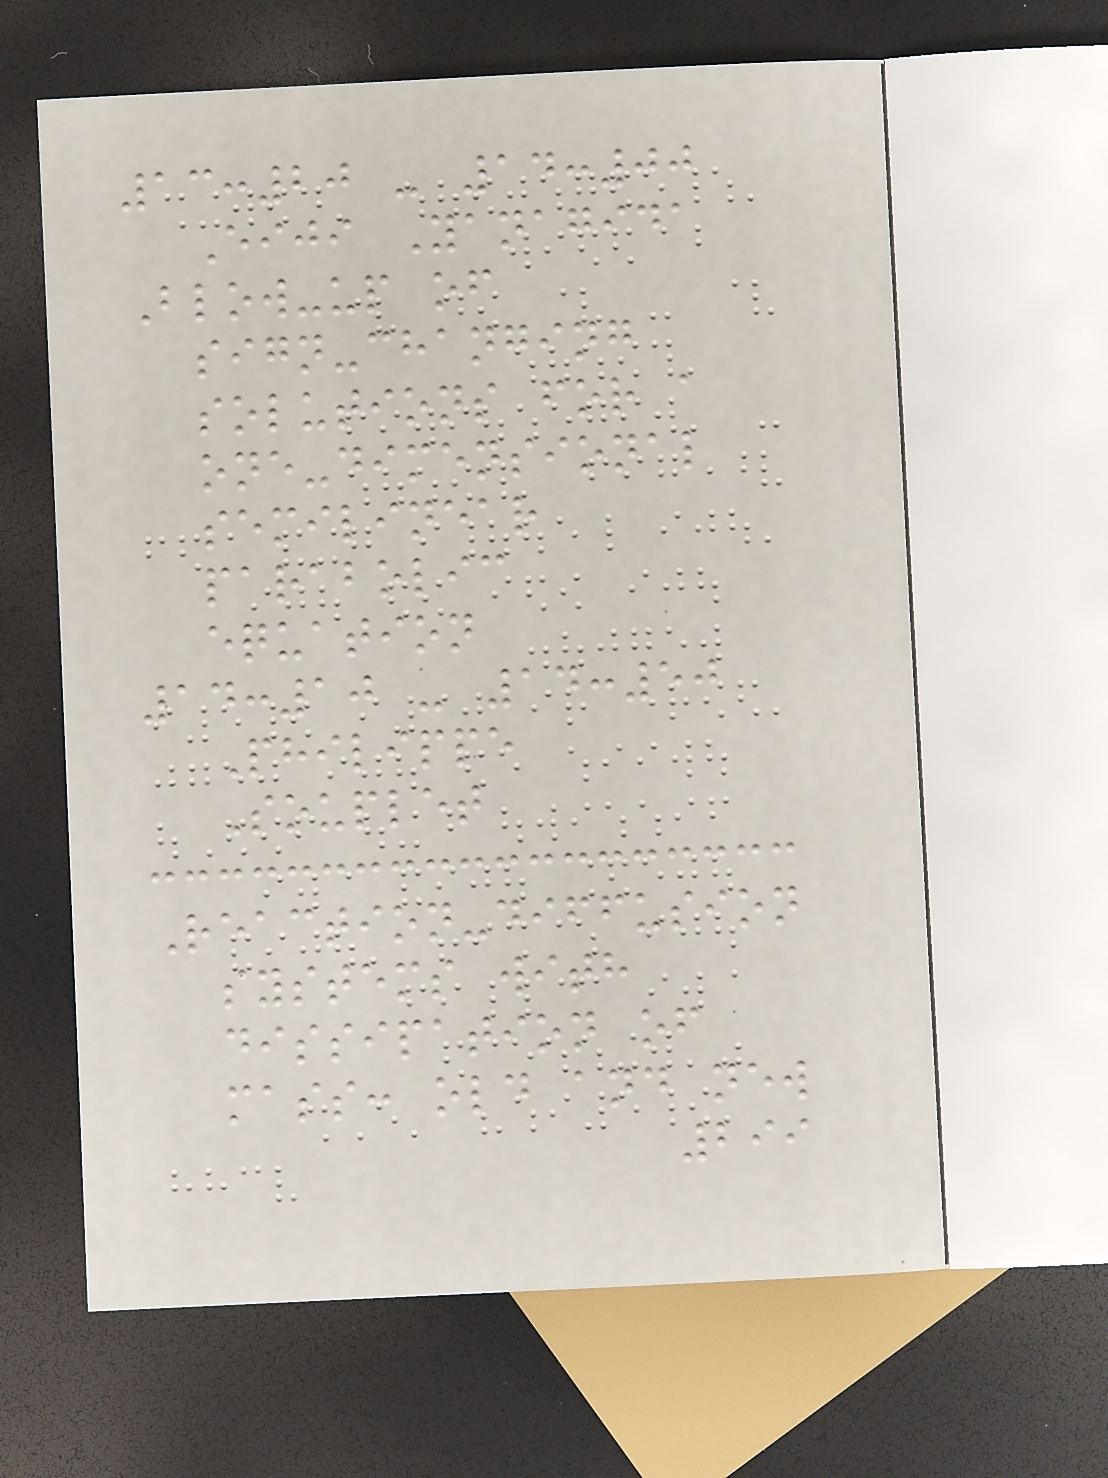13:20 - 14:00
Eiji Yanagida
Blow-up of
sign-changing
solutions for a
one-dimensional
semilinear
parabolic
equation
14:10 - 14:50
Philippe
Souplet
Reaction-diffusion
systems with
dissipation of
mass: old and new
299
